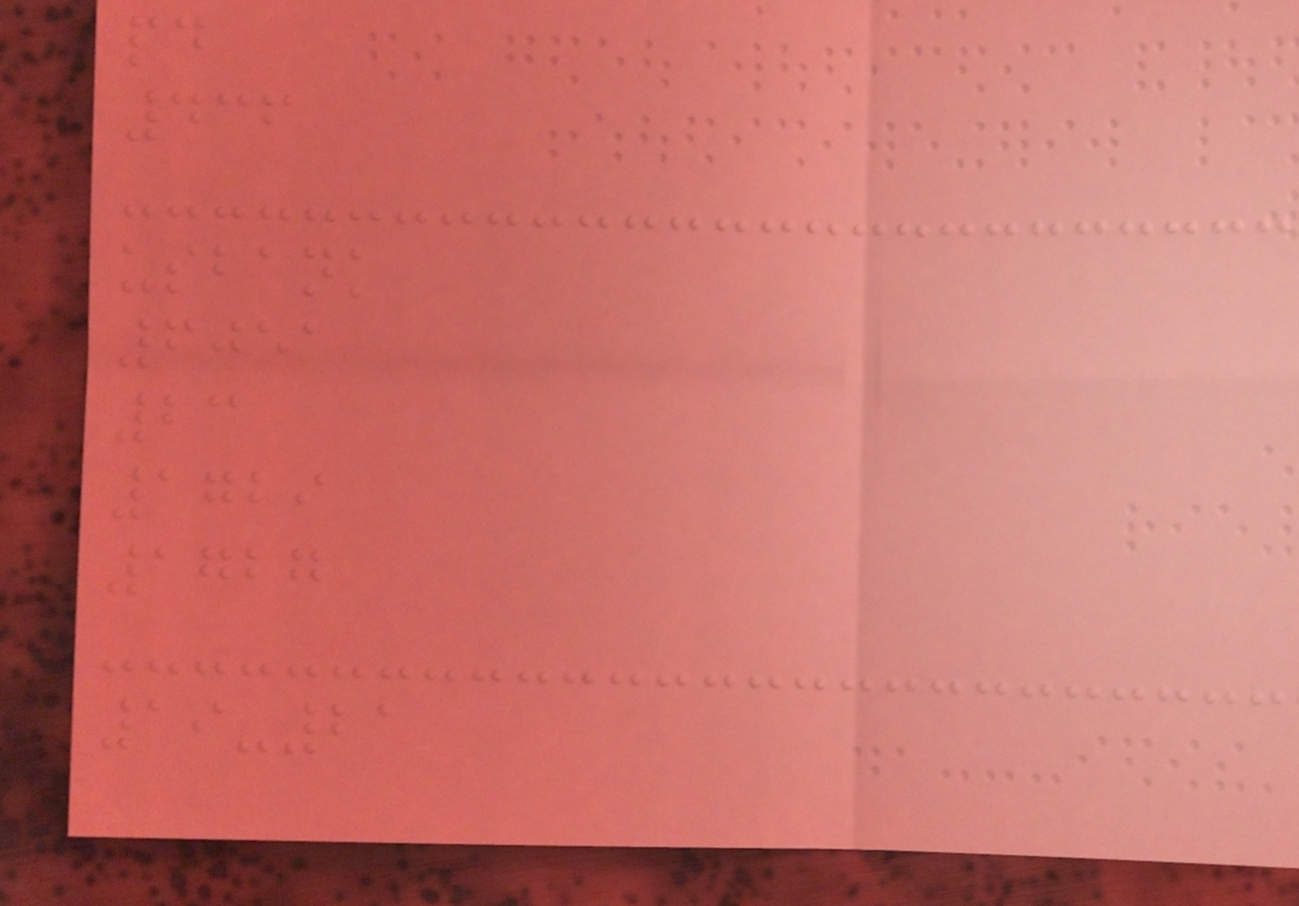pd
436
usbank
6051
23
1729
1727
19-21
